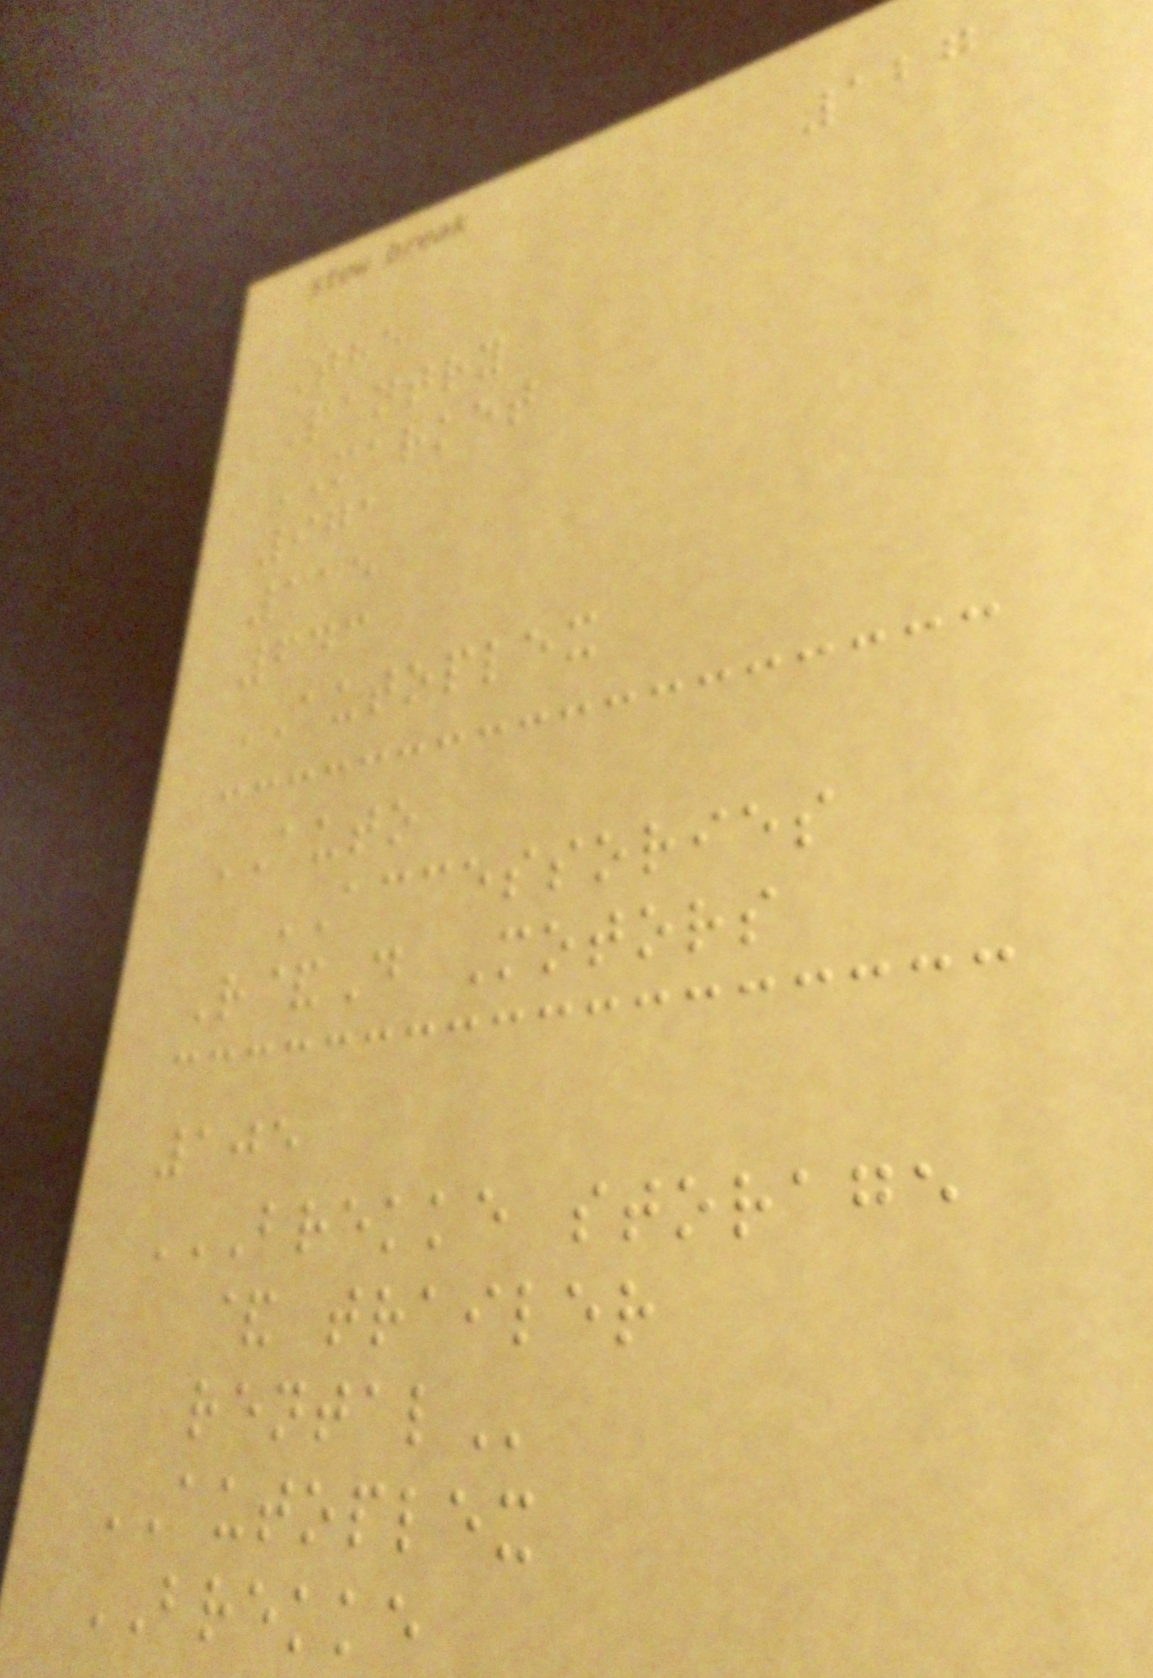127
The
Pantry
MARKET
971
115
643
AUTOPLEX
AUTO
ACCESSORIES
R&D Motors
105
BREKKE STORAGE
& TRAILER
RENTAL
AUTOPLEX
BREKKE
